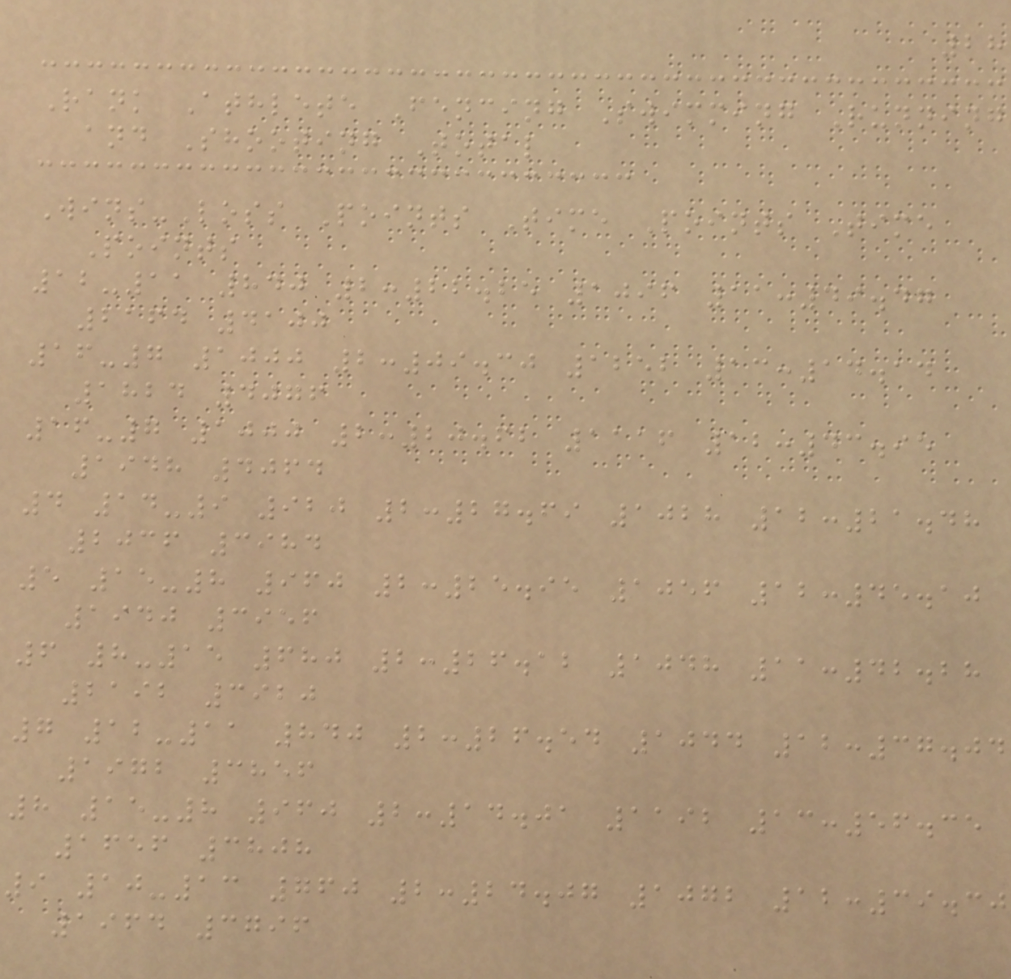28
Rank Athlete Fencing Swimming Running
and Shooting Total
Wins-Loss Points Time Points Time
Points
12-11 840 2:22.25 1096 11:49.47
2164 4100
16-7 1000 2:09.30 1252 13:14.14
1824 4076
16-7 1000 2:20.62 1116 12:43.95
1948 4064
4 14-9 920 2:27.69 1028 12:21.48
2036 3984
5 15-8 960 2:25.95 1056 12:45.10
1940 3956
6 8-15 680 2:26.12 1048 11:42.28
2192 3920
7 12-11 840 2:26.54 1044 12:37.04
1972 3856
8 15-8 960 2:14.01 1192 13:56.35
1656 3808
9 10-13 760 2:24.07 1072 12:39.30
1964 3796
